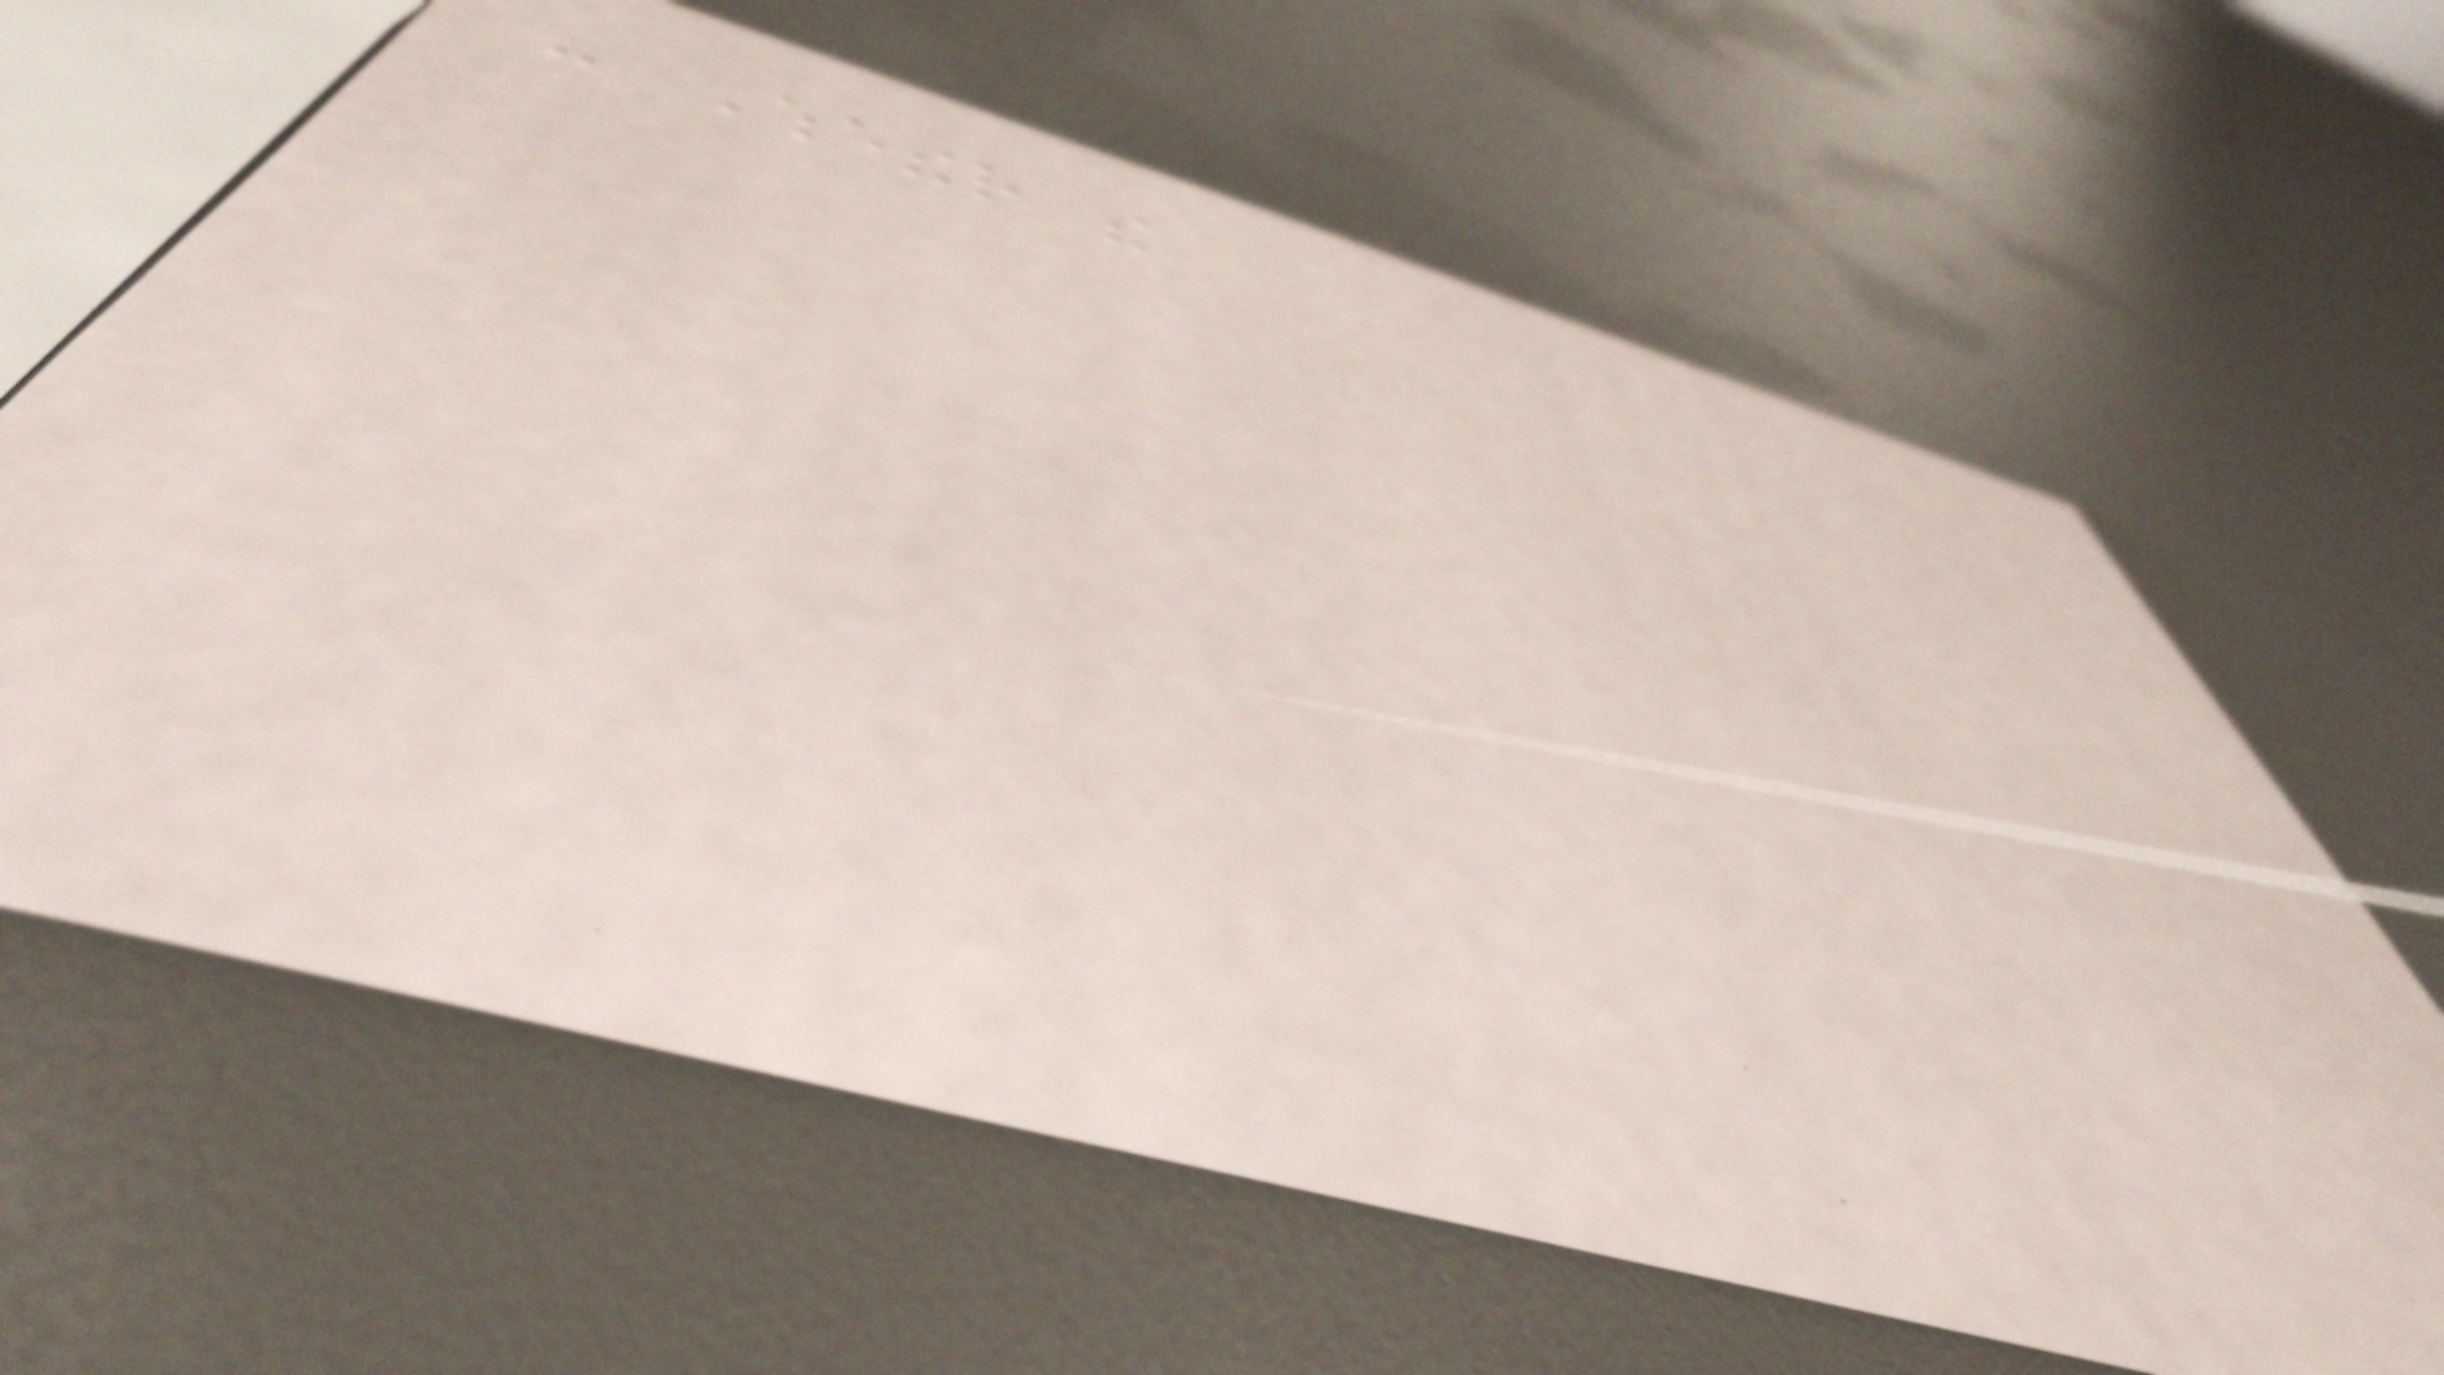- Whether the
